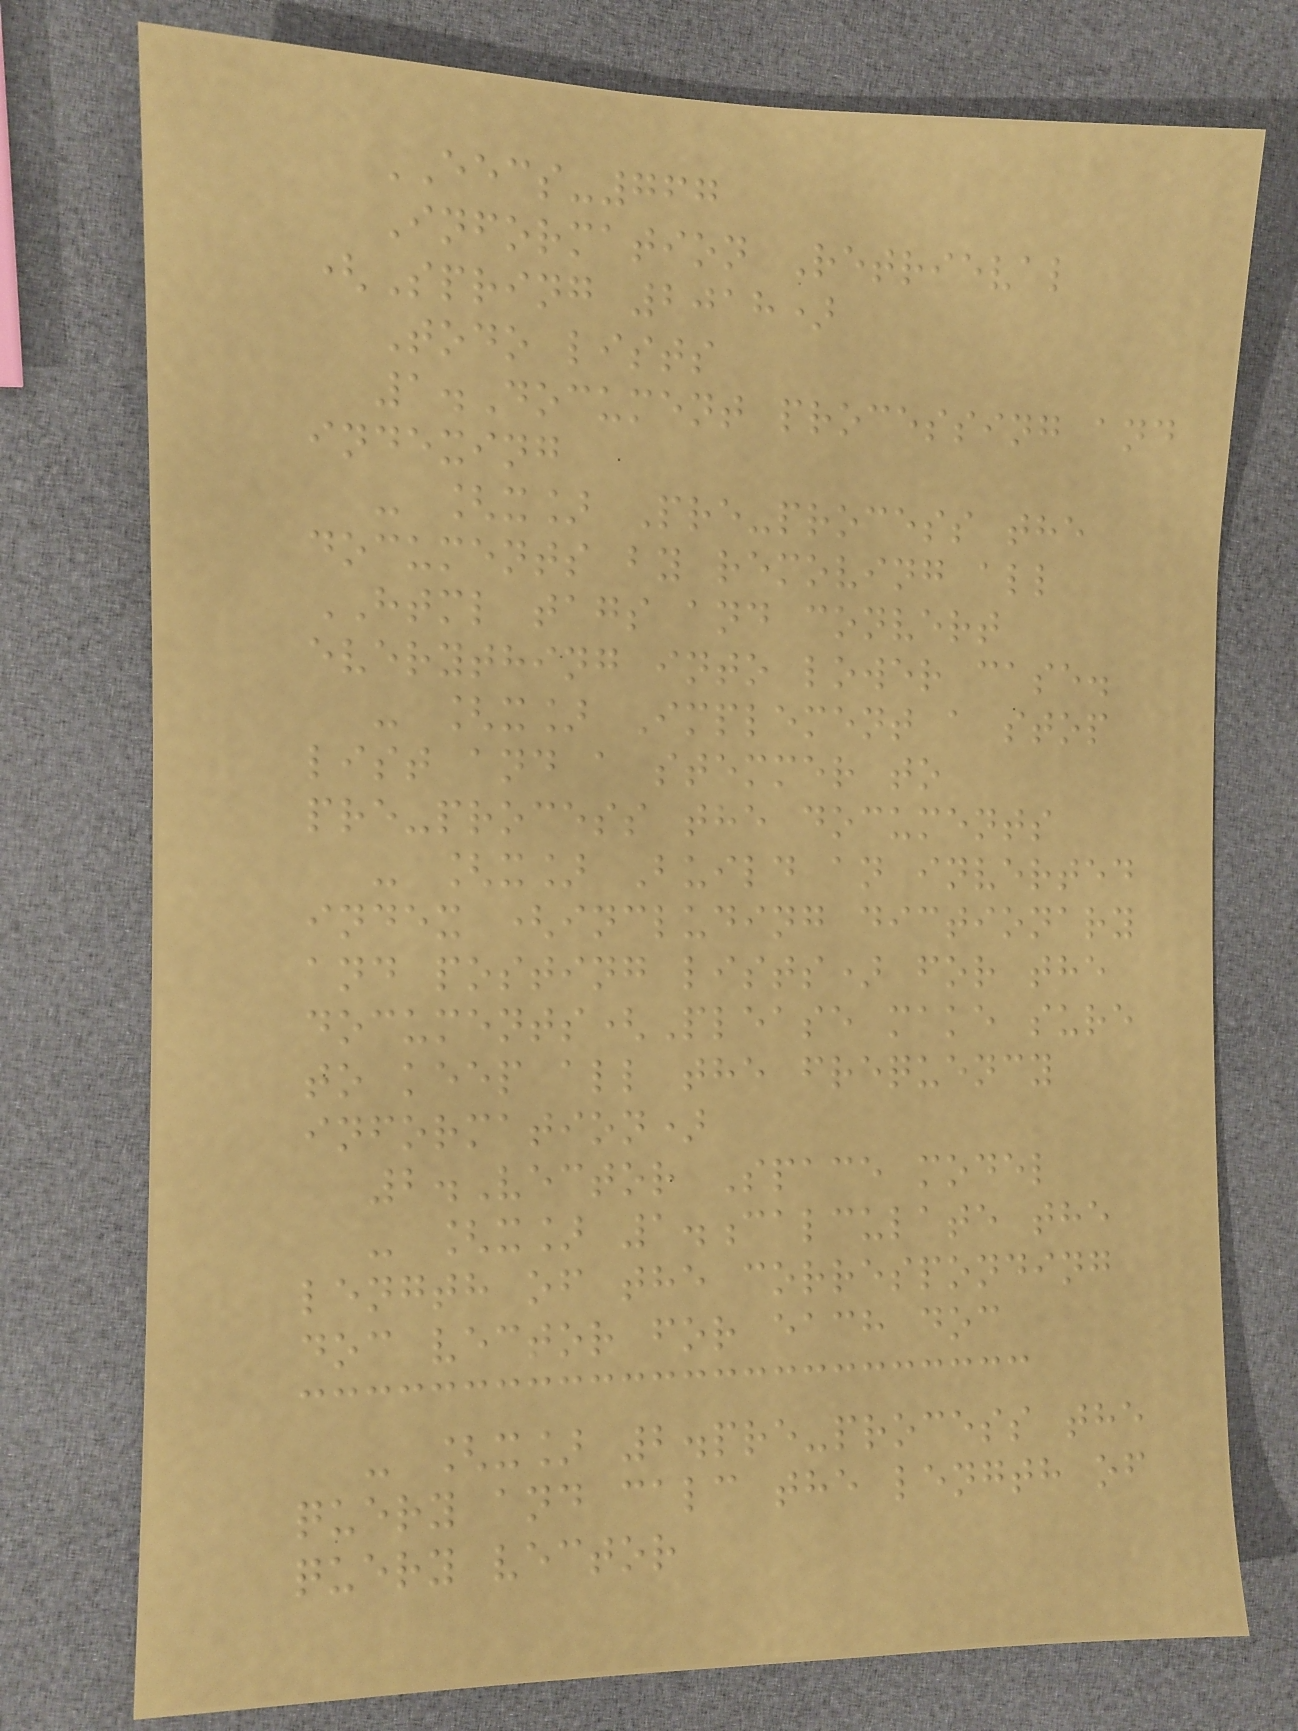EECS-767
Information Retrieval
(Spring 2018)
Todo lists
1.Document processing and
indexing
- [x] Pre-process the
documents by removing all
HTML tags and convert
everything into lower case.
- [x] Implement a stop
list and a stemmer to
pre-process the documents
- [x] Build an inverted
index (including dictionary
and posting lists) for the
documents(Please make sure
to keep all the frequency
information)
2.Vector Space model
- [x] 1.calculate the
length of the corresponding
doc vector for each doc
- [x] 2.pre-process the
query and calc the length of
query vector
